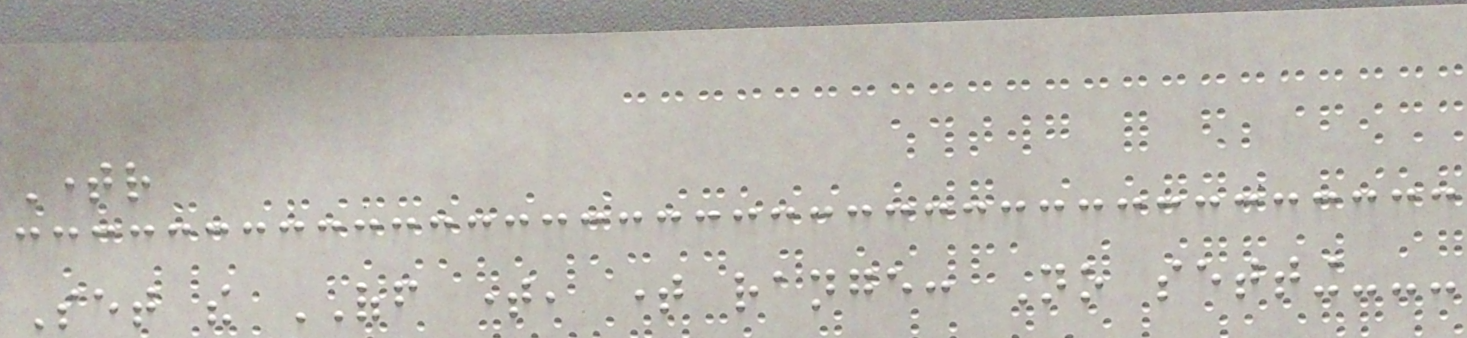Timer
Set the OFF time, time range: No setting---
